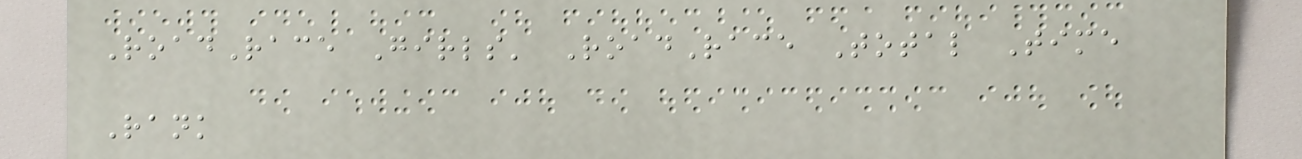RoadRace Girls' RoadRace Total Time
Rank
